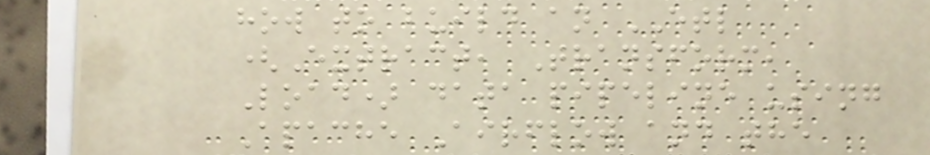how to build an ETL
(Extract, Transform,
Load) data pipeline using
Apache Airflow and the
